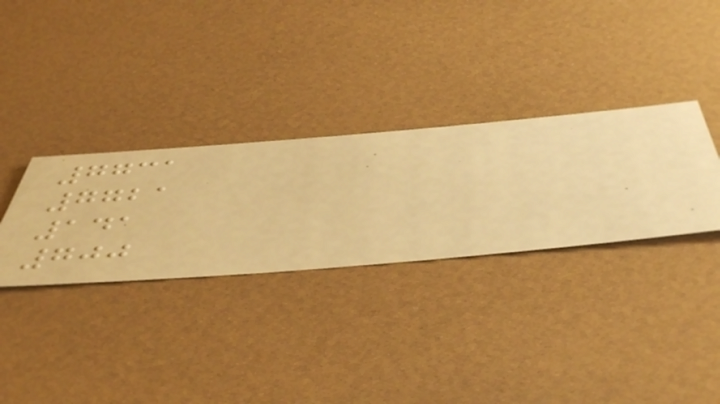7731
7721
141
700
